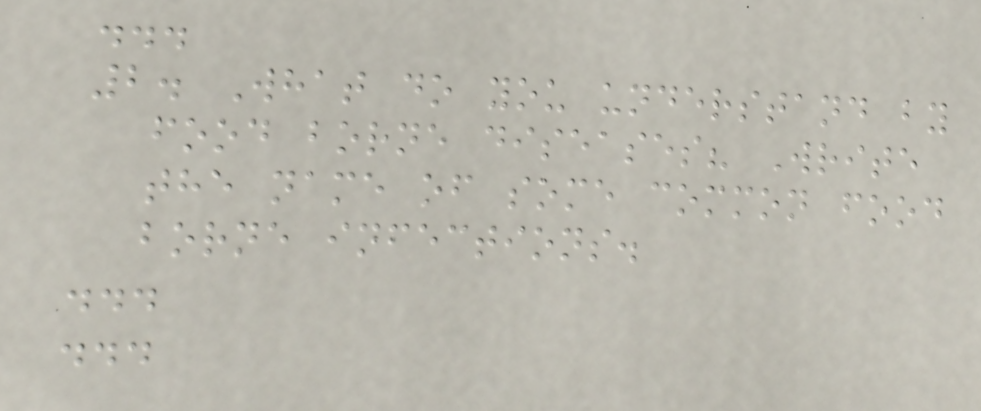...
2. What do you understand by
food borne diseases? Write
the name of some common food
borne infections.
...
...
